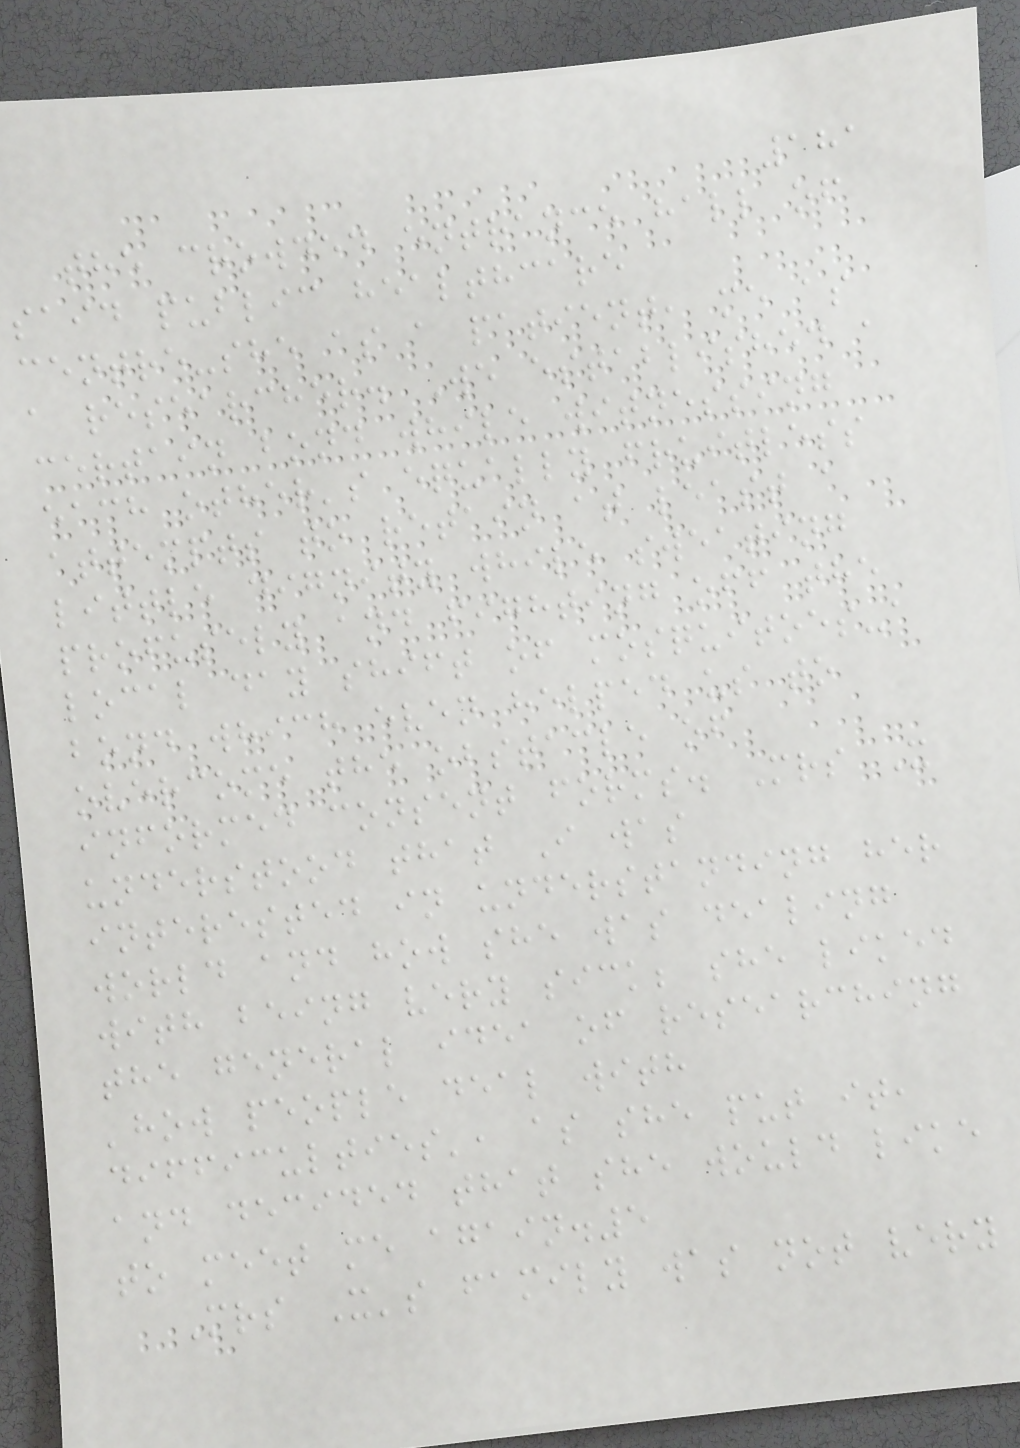181
the crowded entrance hall of
said public healthcare
centre-she as a patient, me as
a researcher. We established a
certain bond while witnessing
each other's equally fruitless
attempts to retain at least a
little dignity while sweating
profusely and fighting off the
local day shift of mosquitoes-a
bond which even helped us to
overcome the obstacle of
informed consent forms. Mrs X
understood that I was
interested in understanding her
world and how she was dealing
with being very sick; she liked
the general idea of researching
'how people deal with
difficulties', as she put it,
and decided that she would like
to meet me again.5
Mrs X's family was not very
